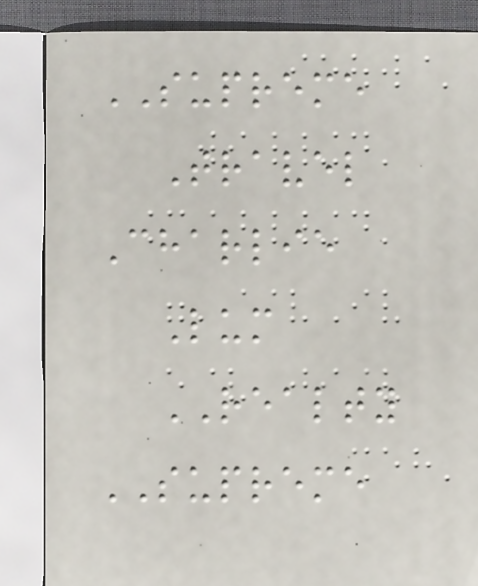SUPREME
Travel
Charlie
Lum
REALTY
SUPREME
